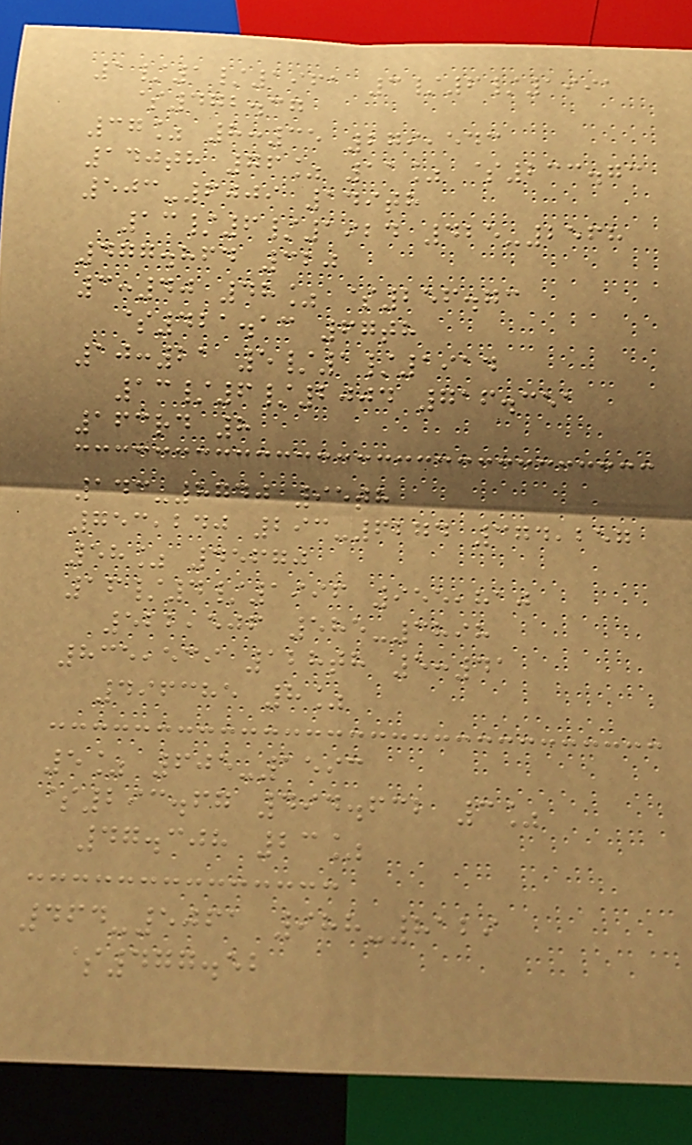1/1/1961 3/6/1991
$472.37
37% 8:35 279,543
140th 76% 11% $233.73
503-6009 149th
13/6/1924 425-2568
477.864 320
3:40 48% $256.73
$421.13 67th
10:21 5/1/1914
13/6/2004 716.351
163rd 8
143-8740 95th
753,240 293-6274 374,257
58% 45670
16/4/1996 955,810
522,506 585-3898
835,539 128th 5:41
496385 8%
5% 605-1593
$293.67 494.632 3%
47.308 23%
464-5061 988-8129
$477.52
